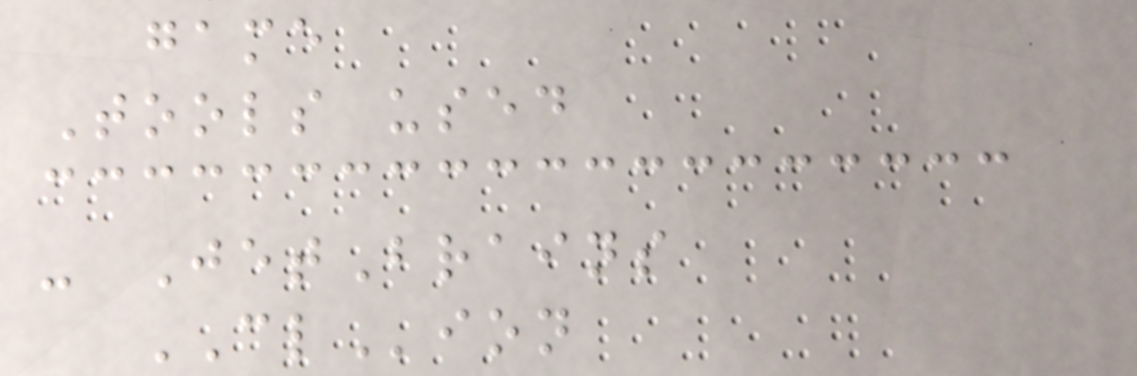game
Tools used
- JetBrains
CLion
